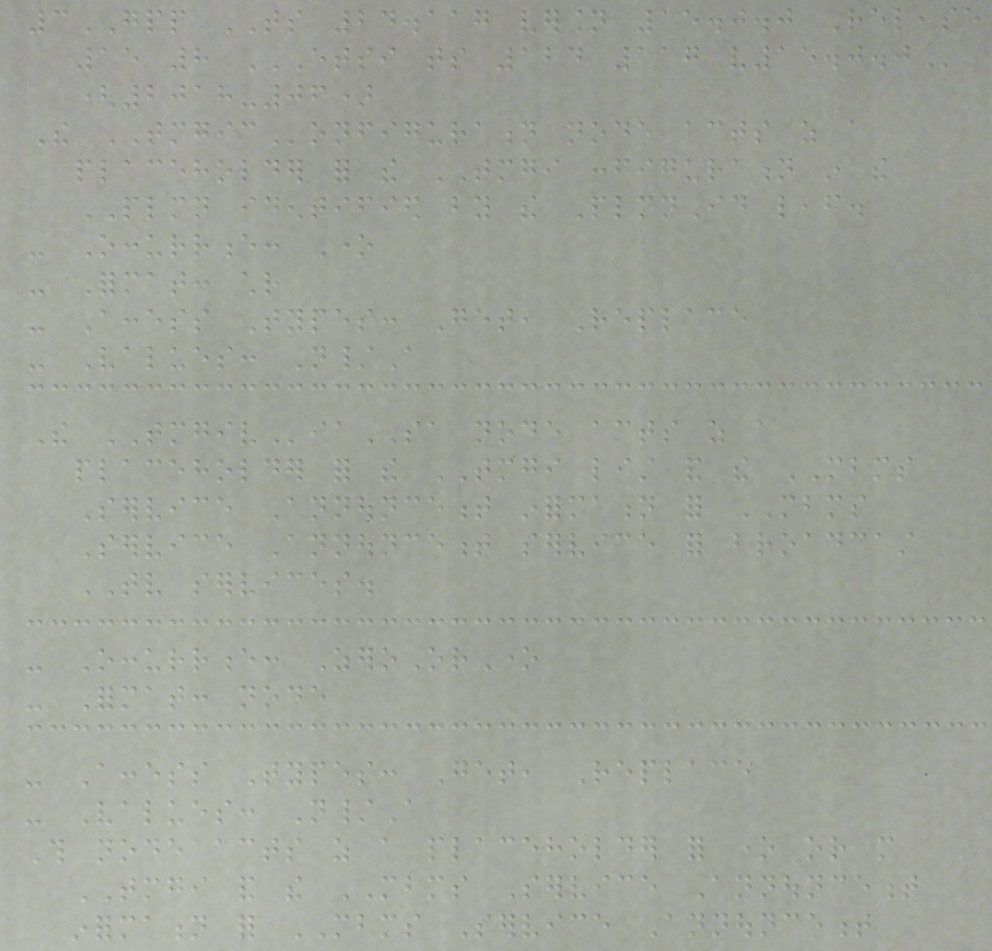3GPP TS 24.117 version 15.0.0 Release
15 8 ETSI TS 124 117 V15.0.0
(2018-06)
The TMGIConfiguration node acts as a
placeholder for the TMGI configuration in the
PLMN identified by the PlmnId leaf.
- Occurrence: One
- Format: chr
- Access Types: Get, Replace
- Values: N/A
The TMGIViaSA node acts as a
placeholder for the TMGI list and the MBMS
Service Announcement information for MBMS
Service Announcement service for broadcast
TV services.
- Occurrence: ZeroOrOne
- Format: node
- Access Types: Get, Replace
- Values: N/A
This node acts as a placeholder for one or more
TMGI and the MBMS Service Announcement
information for MBMS Service Announcement
